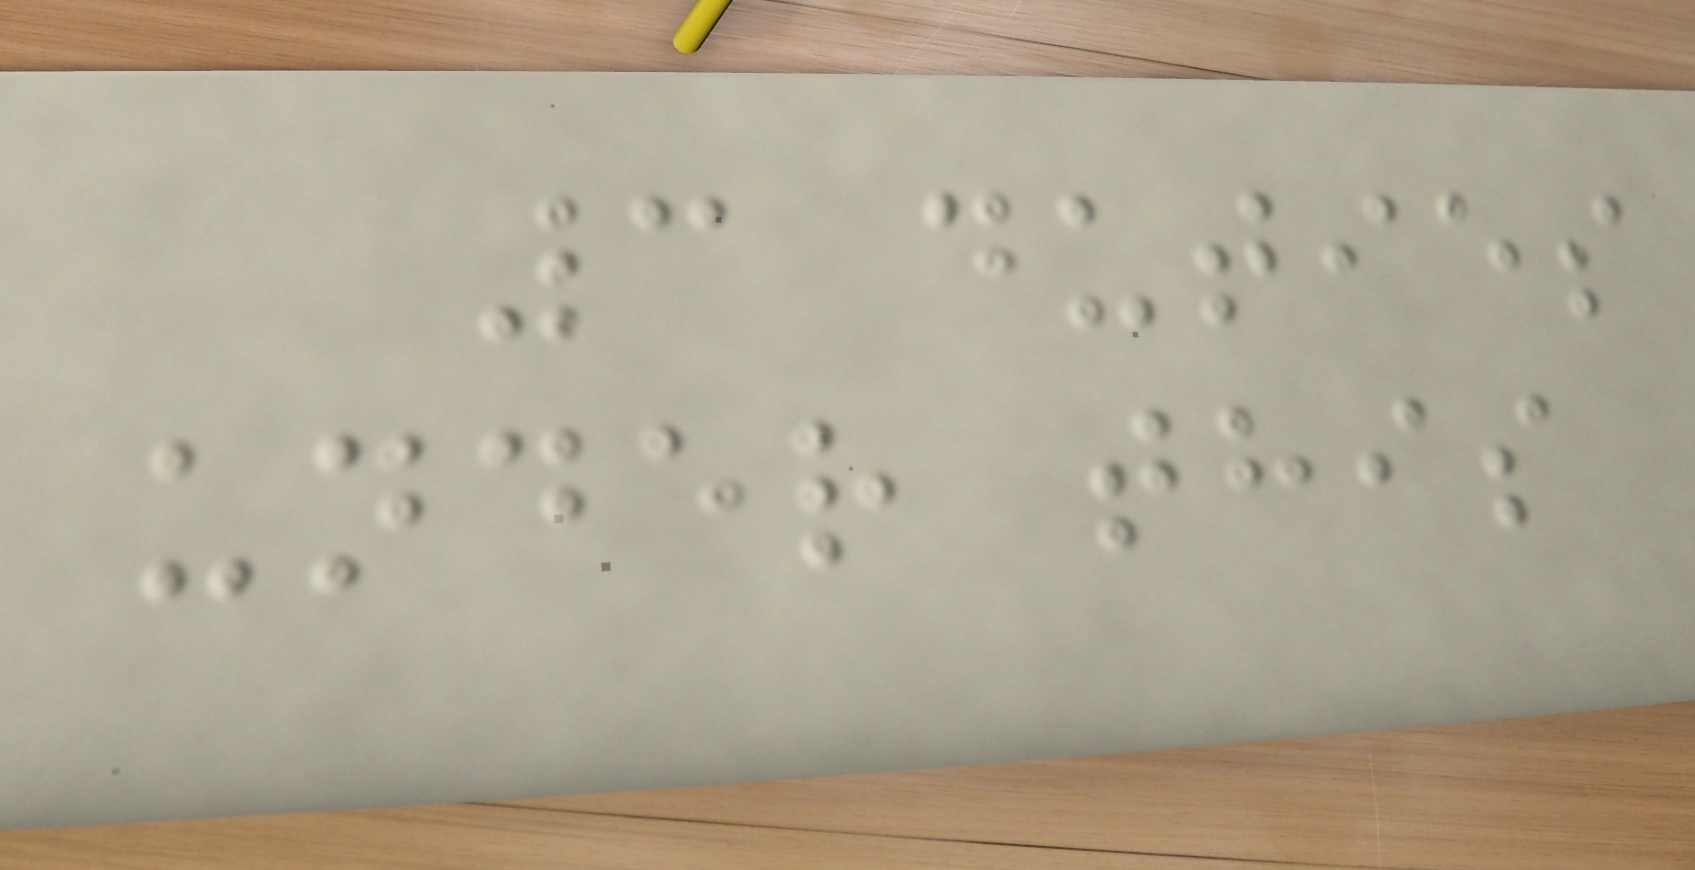3 duties
under this
